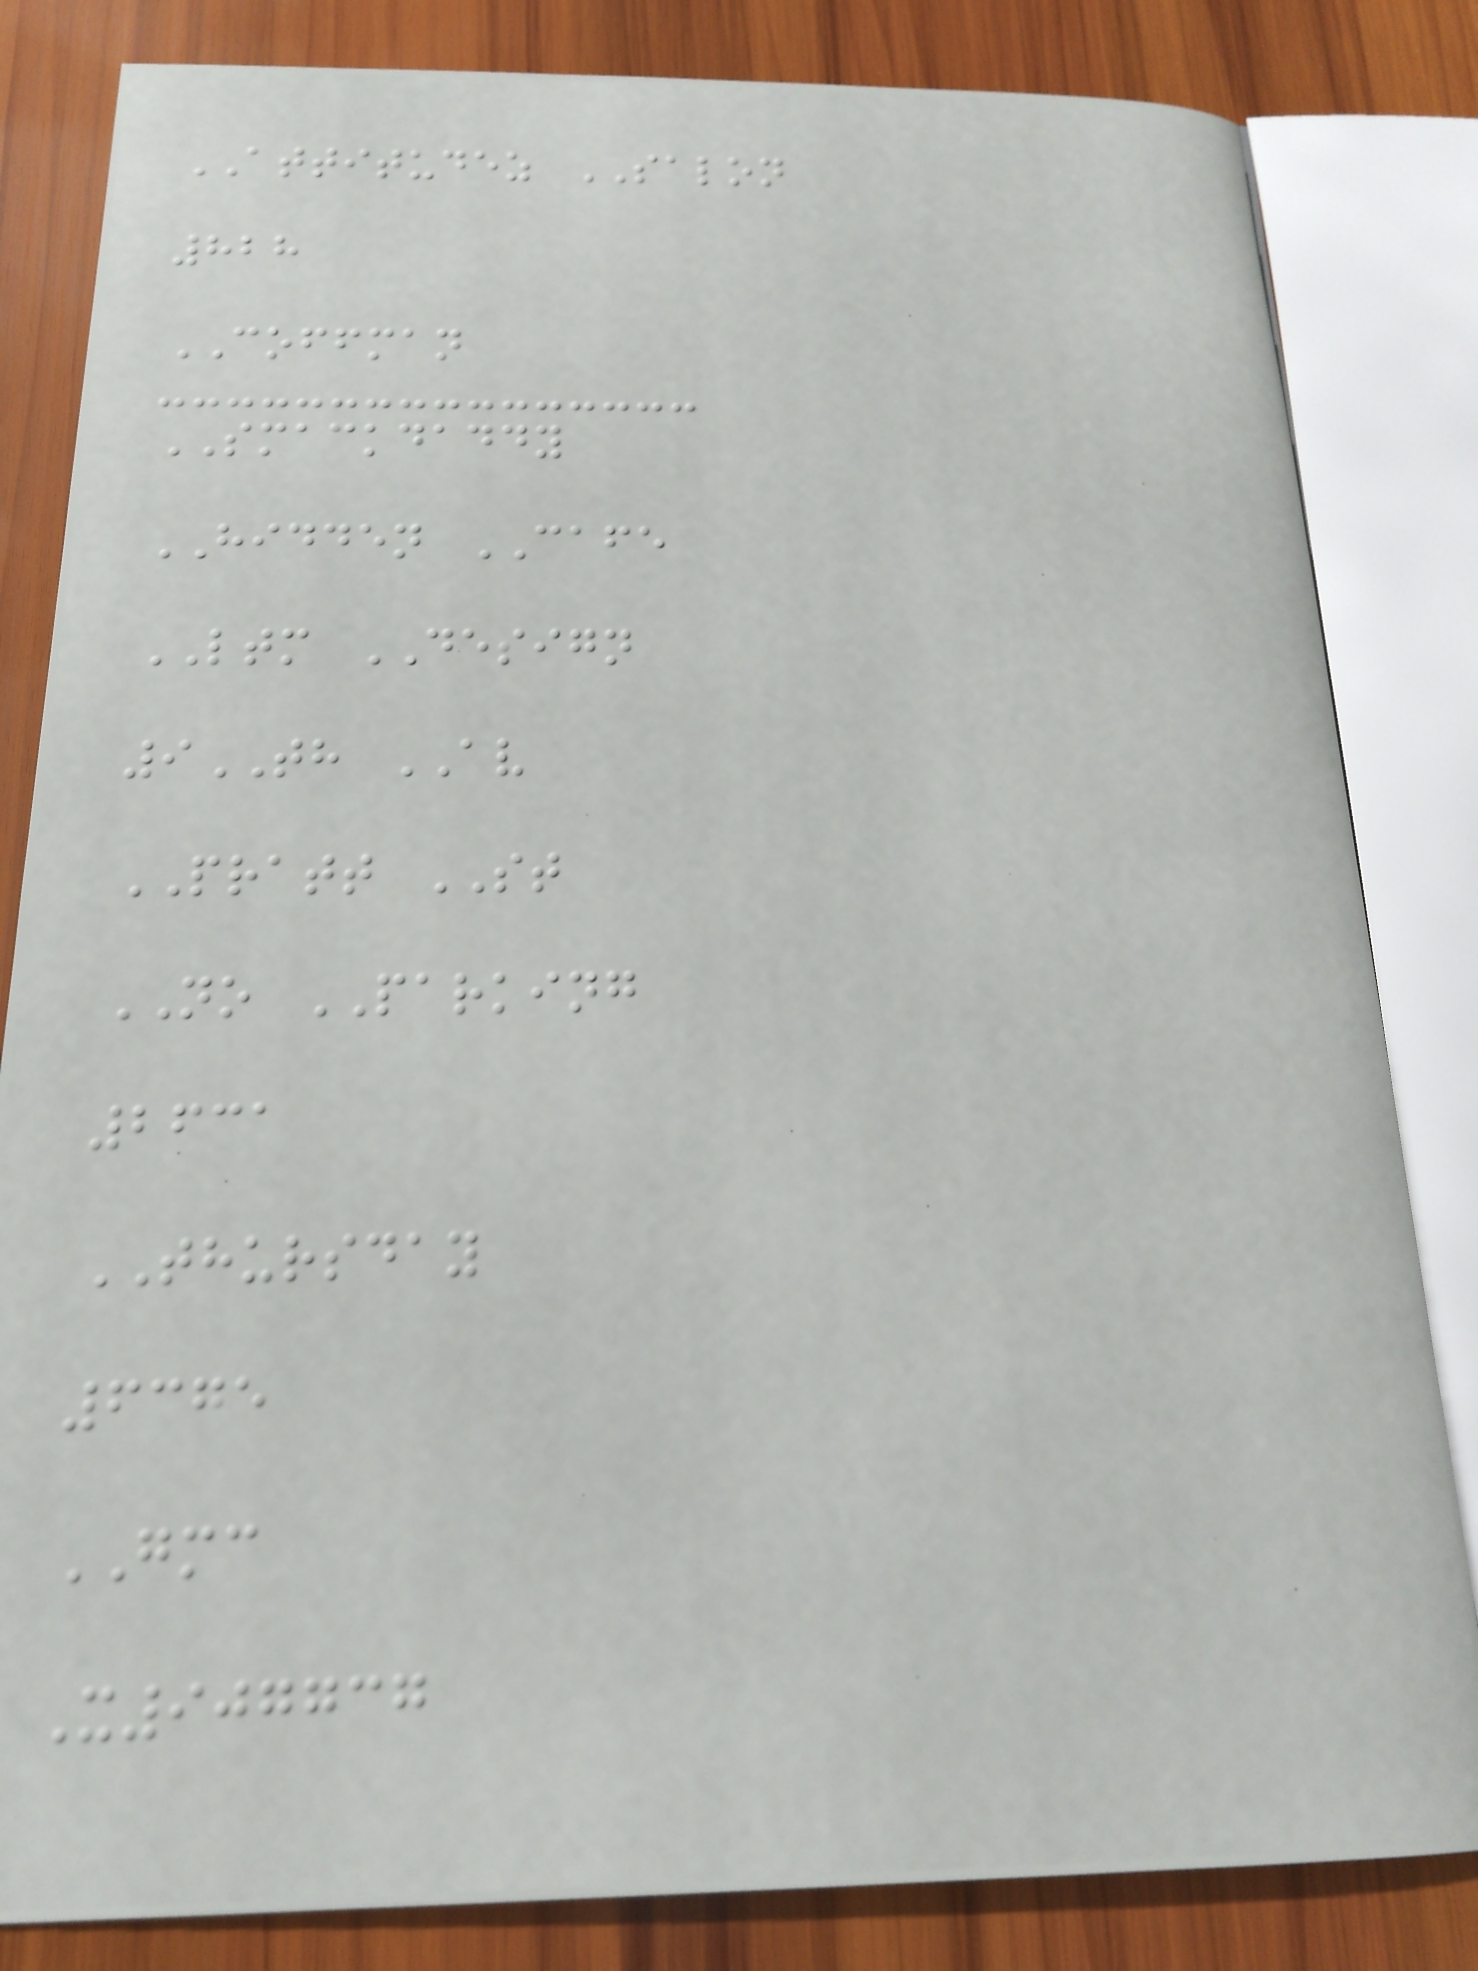ATTITUDEZ SALON
828
COFFMAN
SMACKDADDY
HIDDEN CAFE
LTM DESIGN
9TH AV
PRATT ST
NO PARKING
2631
THURSDAY
6375
GMC
X907737
